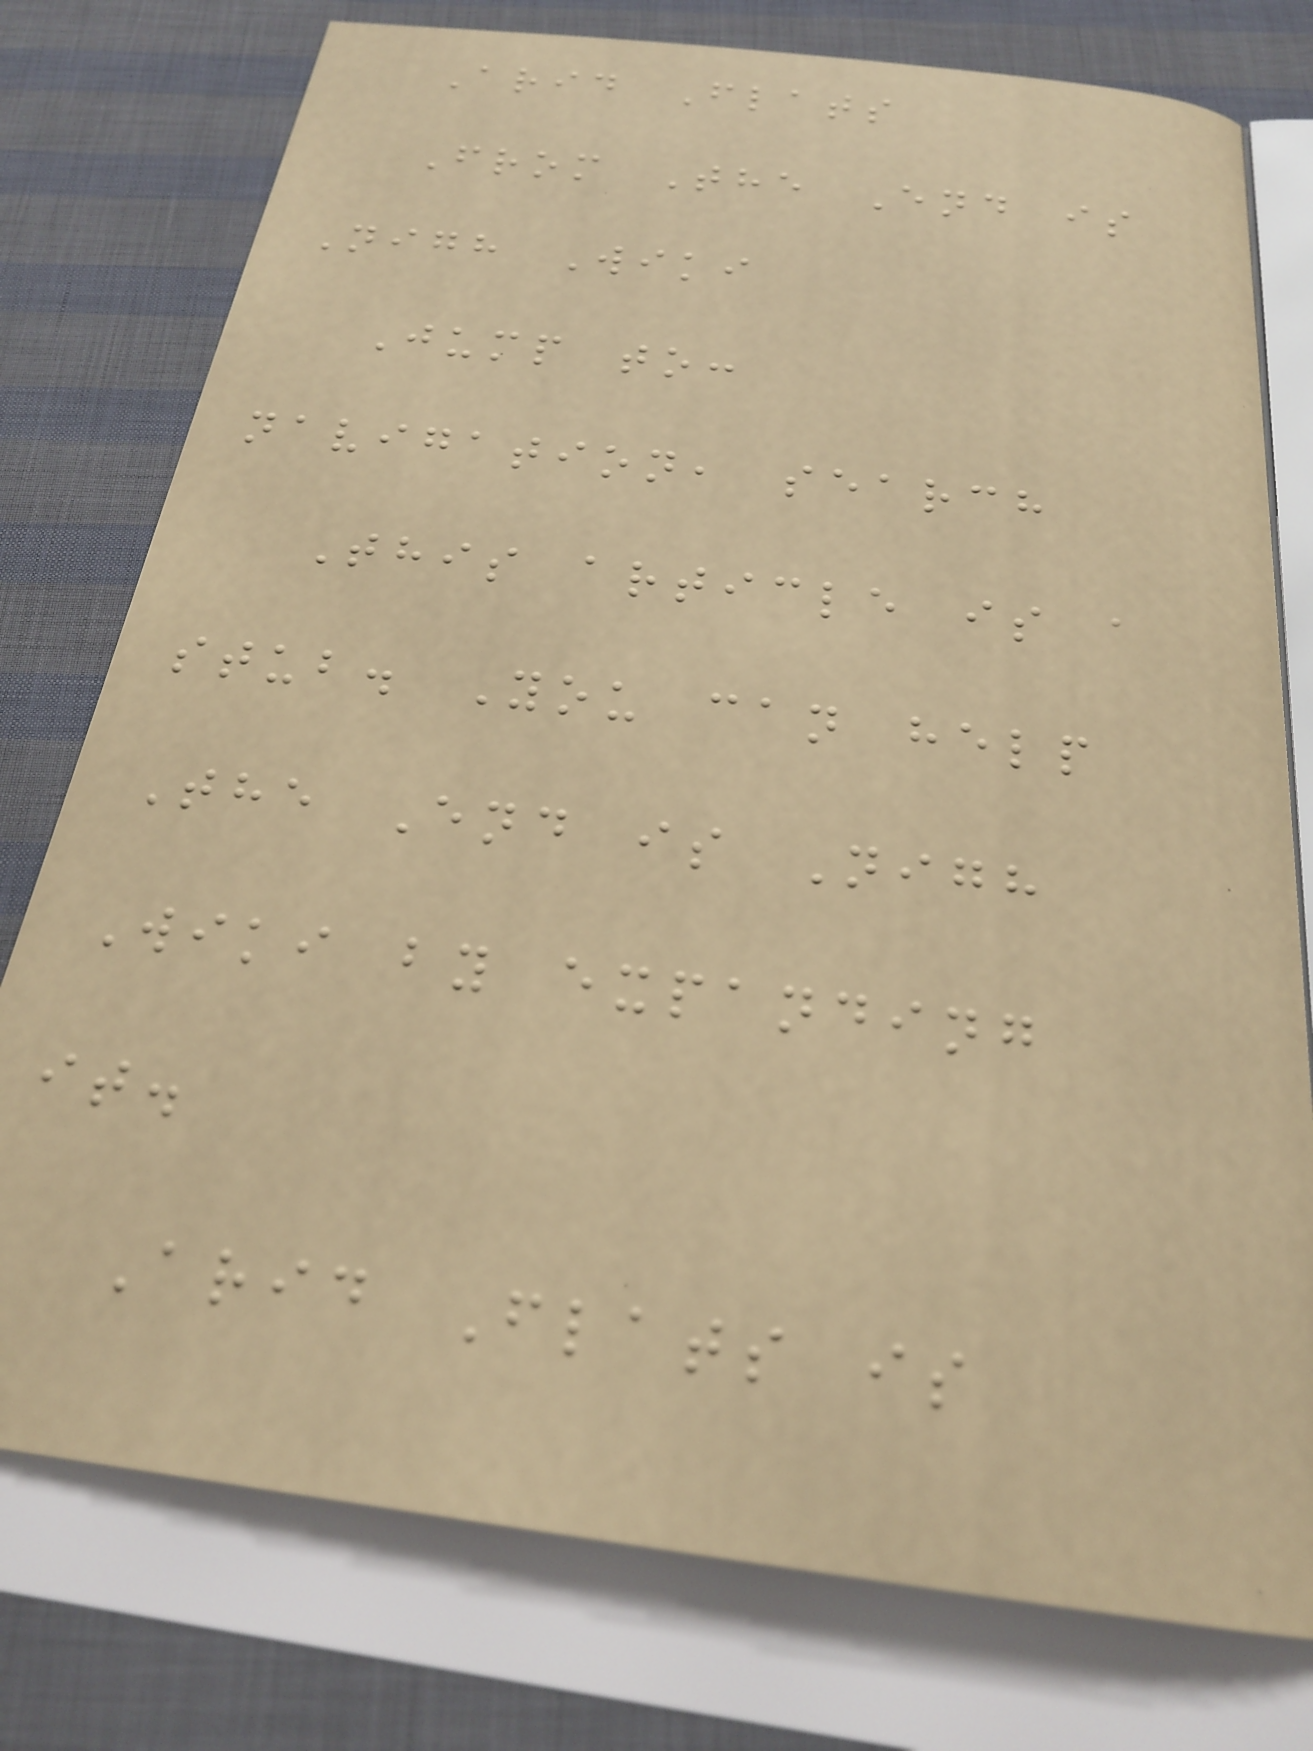Arid Flats
From The End is
Nigh Wiki
Jump to:
navigation, search
This article is a
stub. You can help
The End is Nigh
Wiki by expanding
it.
Arid Flats is
